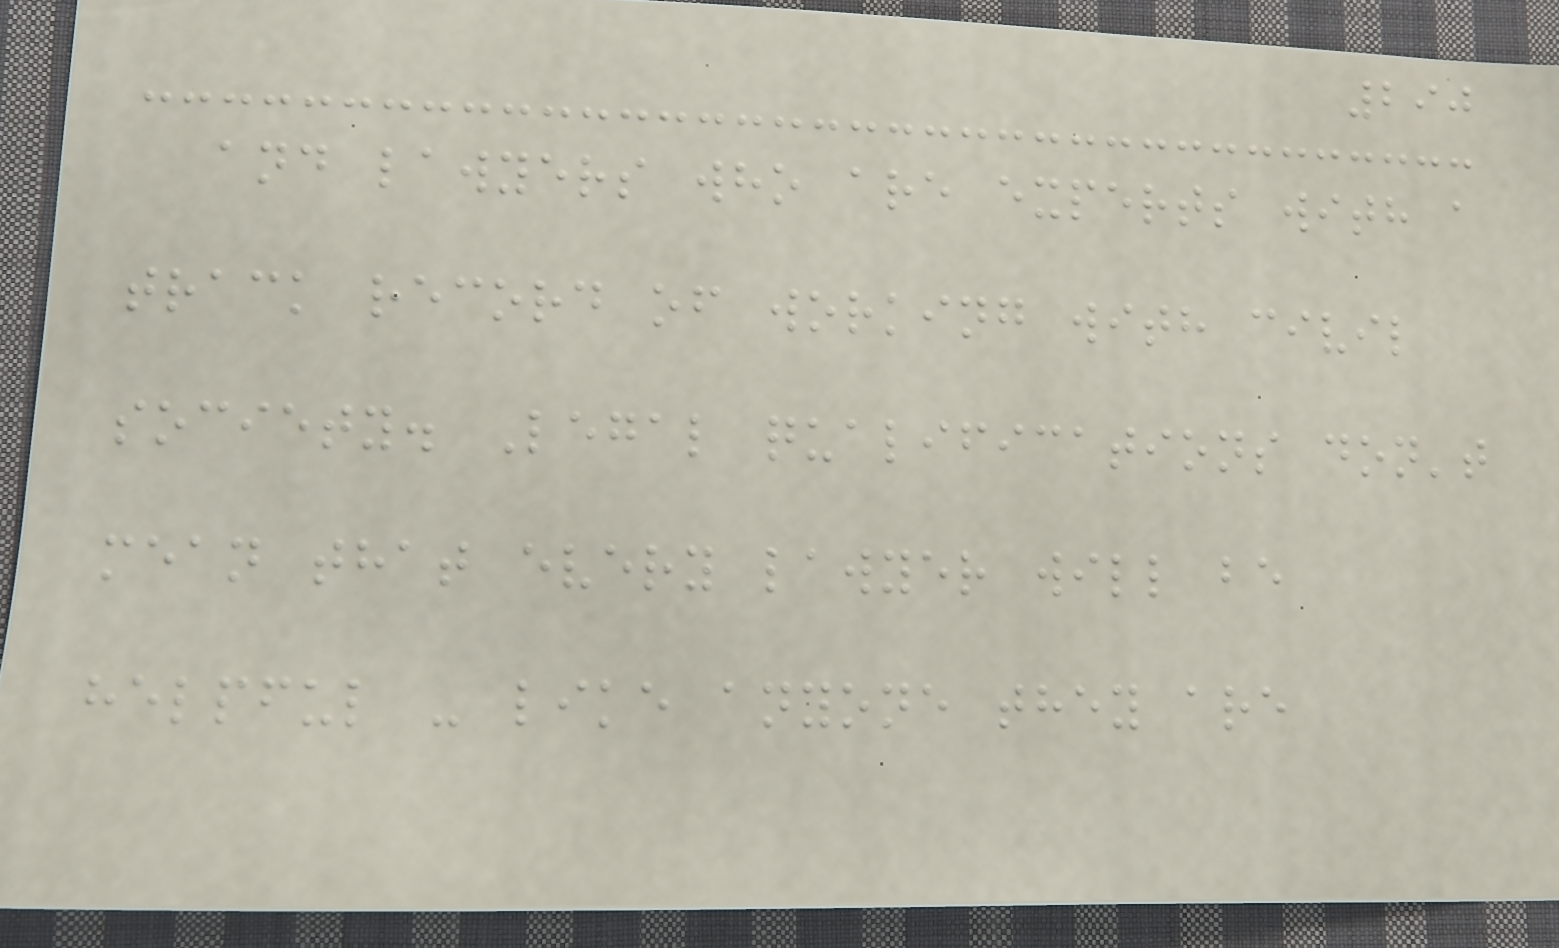290
and lawyers who are experts with a
track record of working with civil
society. Legal qualifications don't
mean that every lawyer will be
helpful - like anyone they are
